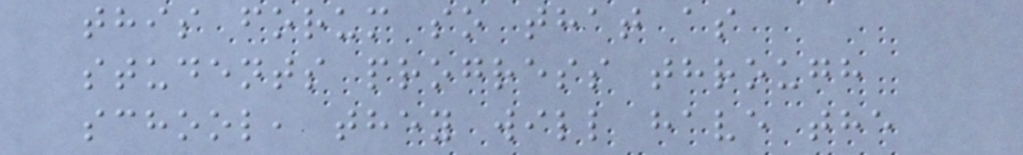this forum so that as
students progress through
school, they will have the
